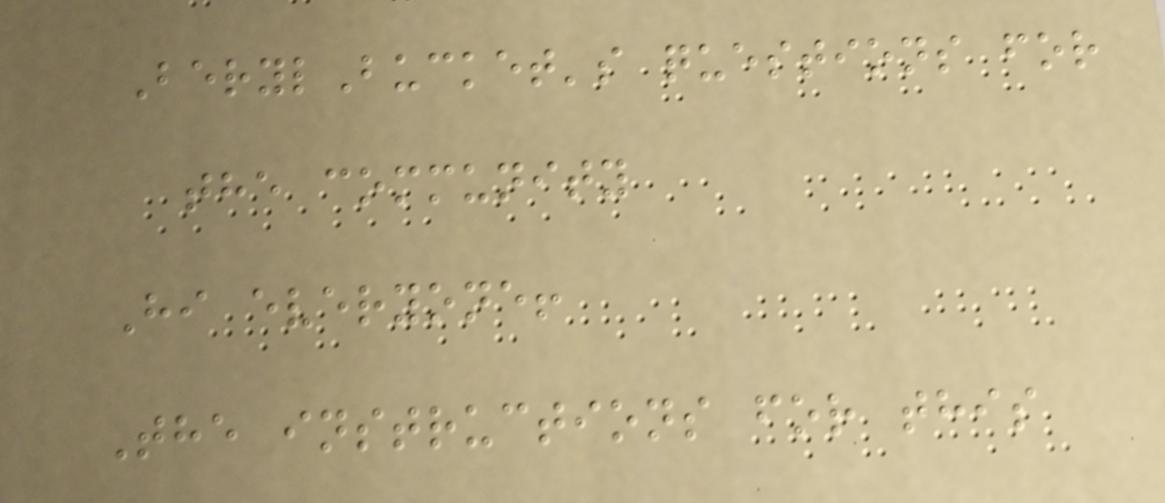BerylBucket's questions for
the community
Hi everyone!
The instructions for this
